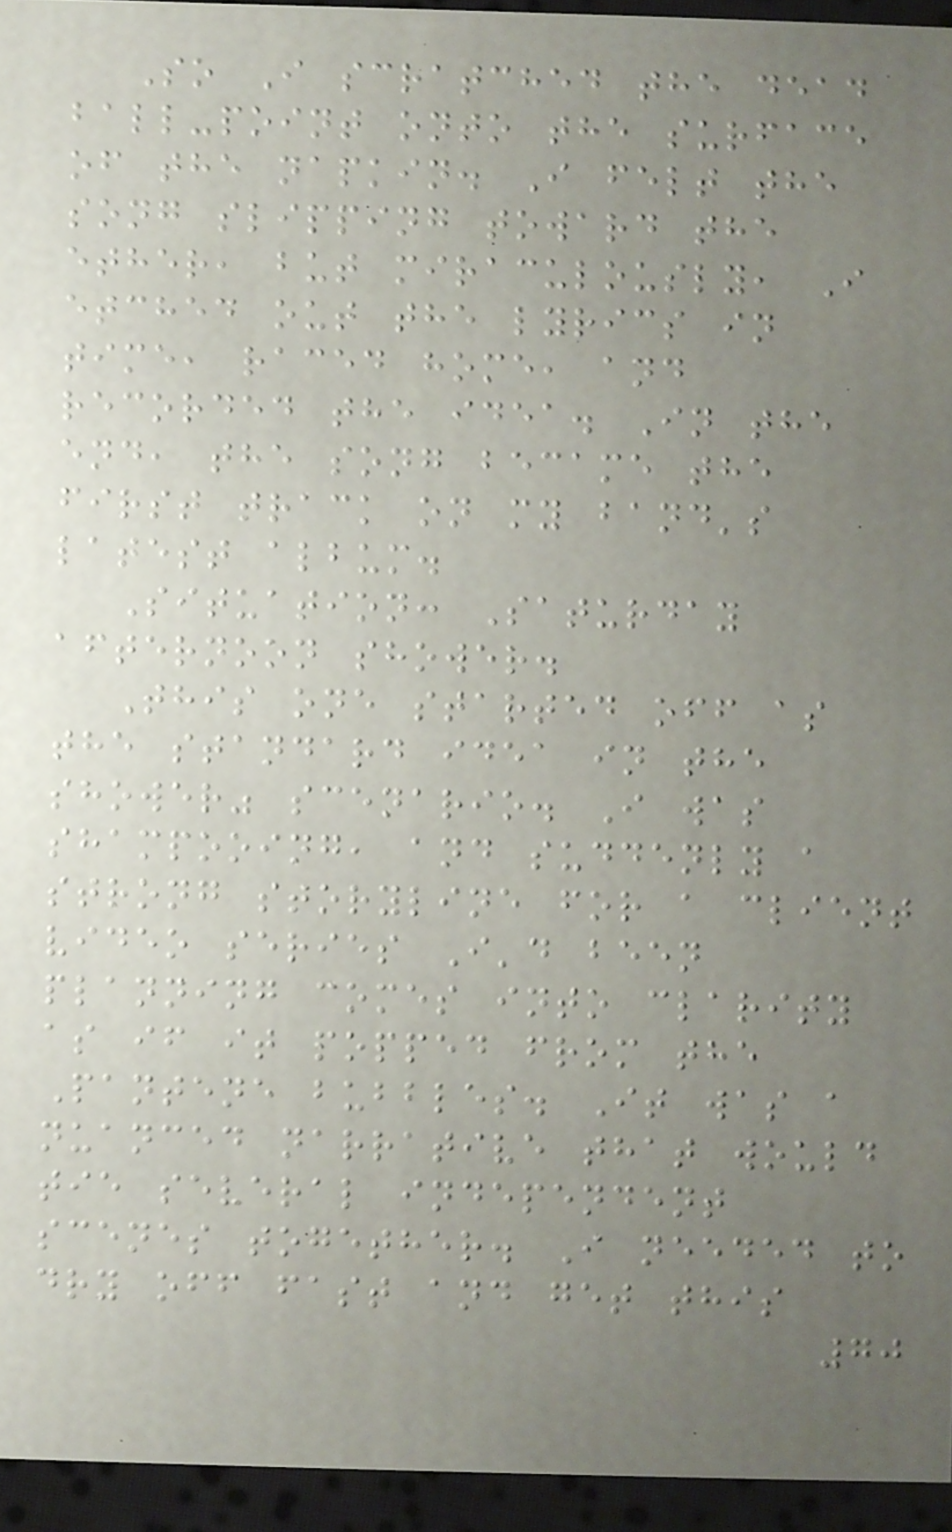So I scratched the dead
ball-point onto the surface
of the napkin. I felt the
song slipping toward the
ether, but miraculously, I
etched out the lyrics in
time, raced home, and
recorded the idea. In the
end, the song became the
first track on my band's
latest album.
Situation: Saturday
afternoon shower.
This one started off as
the standard idea in the
shower" scenario. I was
shampooing, and suddenly a
strong storyline for a client
video series I'd been
planning comes into clarity
as if it popped from the
Pantene bubbles. It was a
nuanced narrative that would
tie several independent
scenes together. I needed to
dry off fast and get this
70
